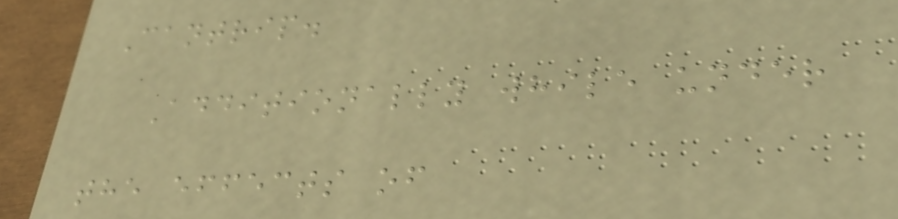Cantrip.
Additionally while under
the effects of
